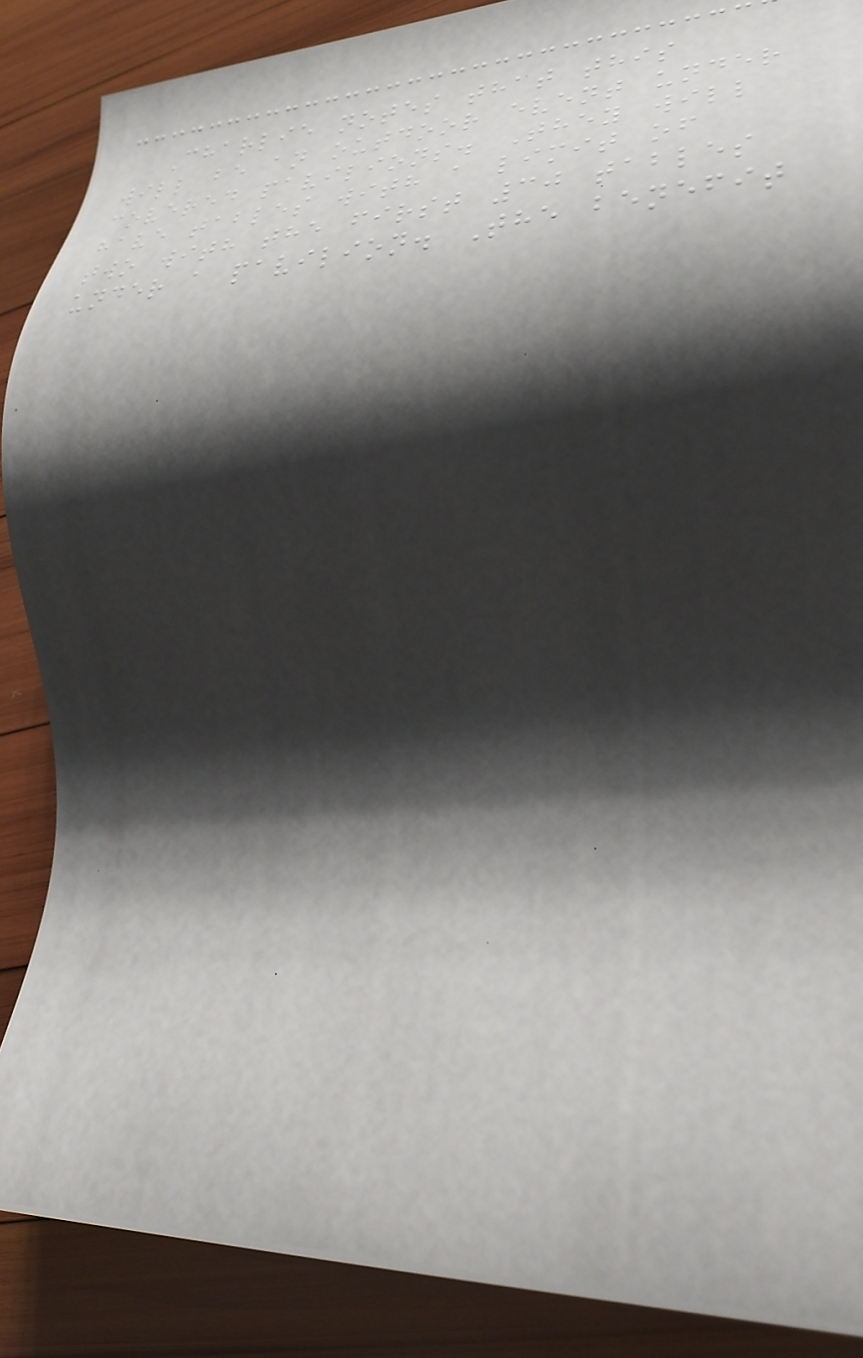Charlie notes that this
will be an outdoor event under
covered pavilions. They will
have tables with a limit of
two with the first 30 tables
under a pavilion. The benefit
